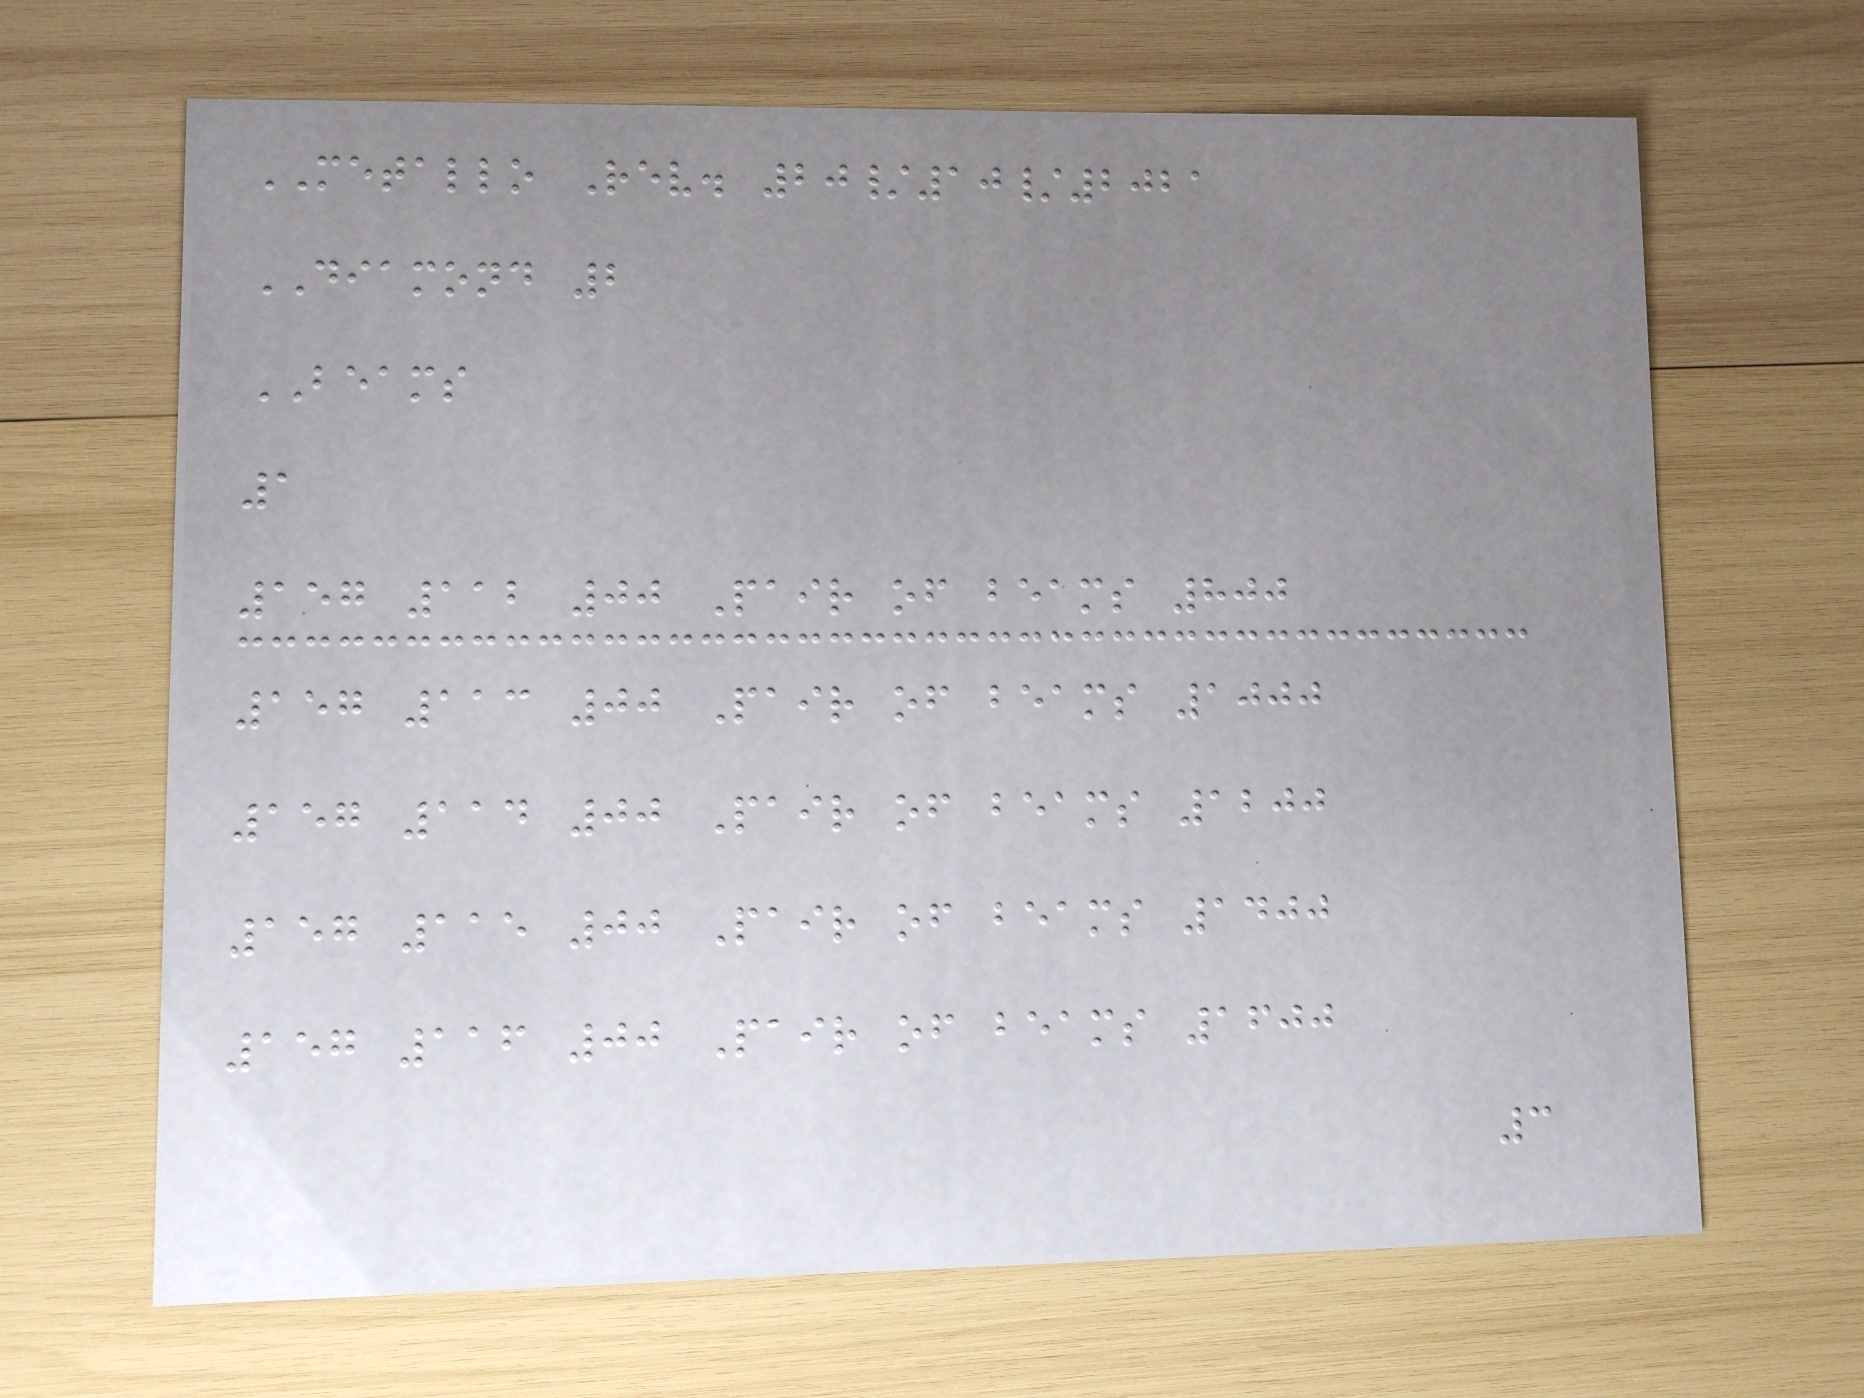METALLO Rev. 20/10/2021
DIAMOND 2
BEAMS
1
157 112 00 Pair of beams 800
157 113 00 Pair of beams 1000
157 114 00 Pair of beams 1200
157 115 00 Pair of beams 1400
157 116 00 Pair of beams 1600
3
